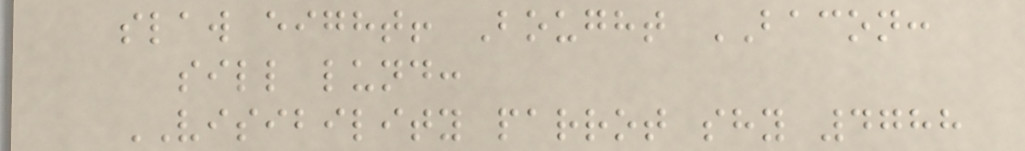slaw eight! Bought BACON:
sill lund:
VISIBILITY parrot shy 4788
